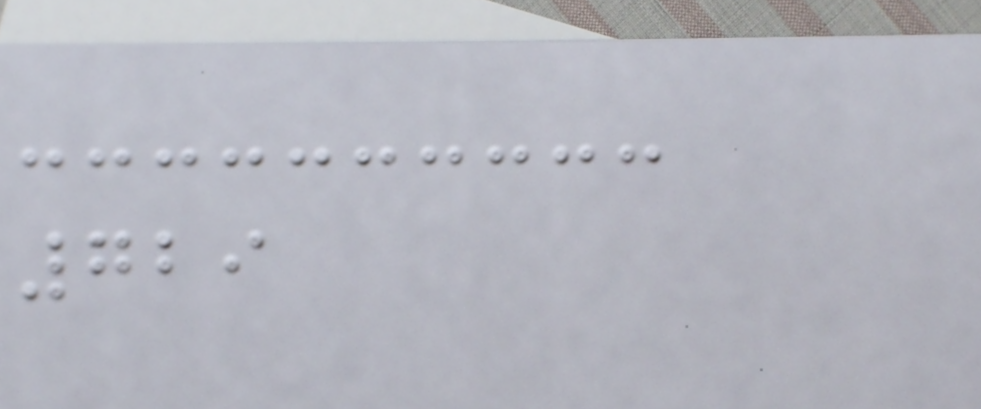729
